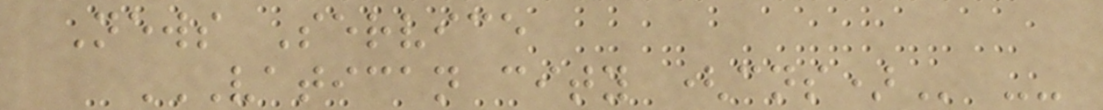News Service
VATICAN CITY (CNS) --
